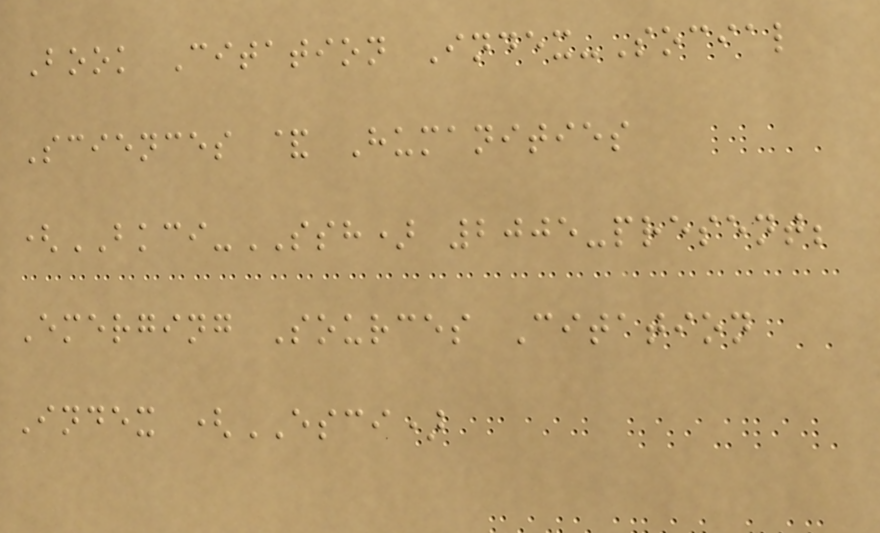Book Citation Index-Social
Sciences & Humanities
(BKCI-SSH) 2005-present;
Emerging Sources Citation
Index (ESCI)
